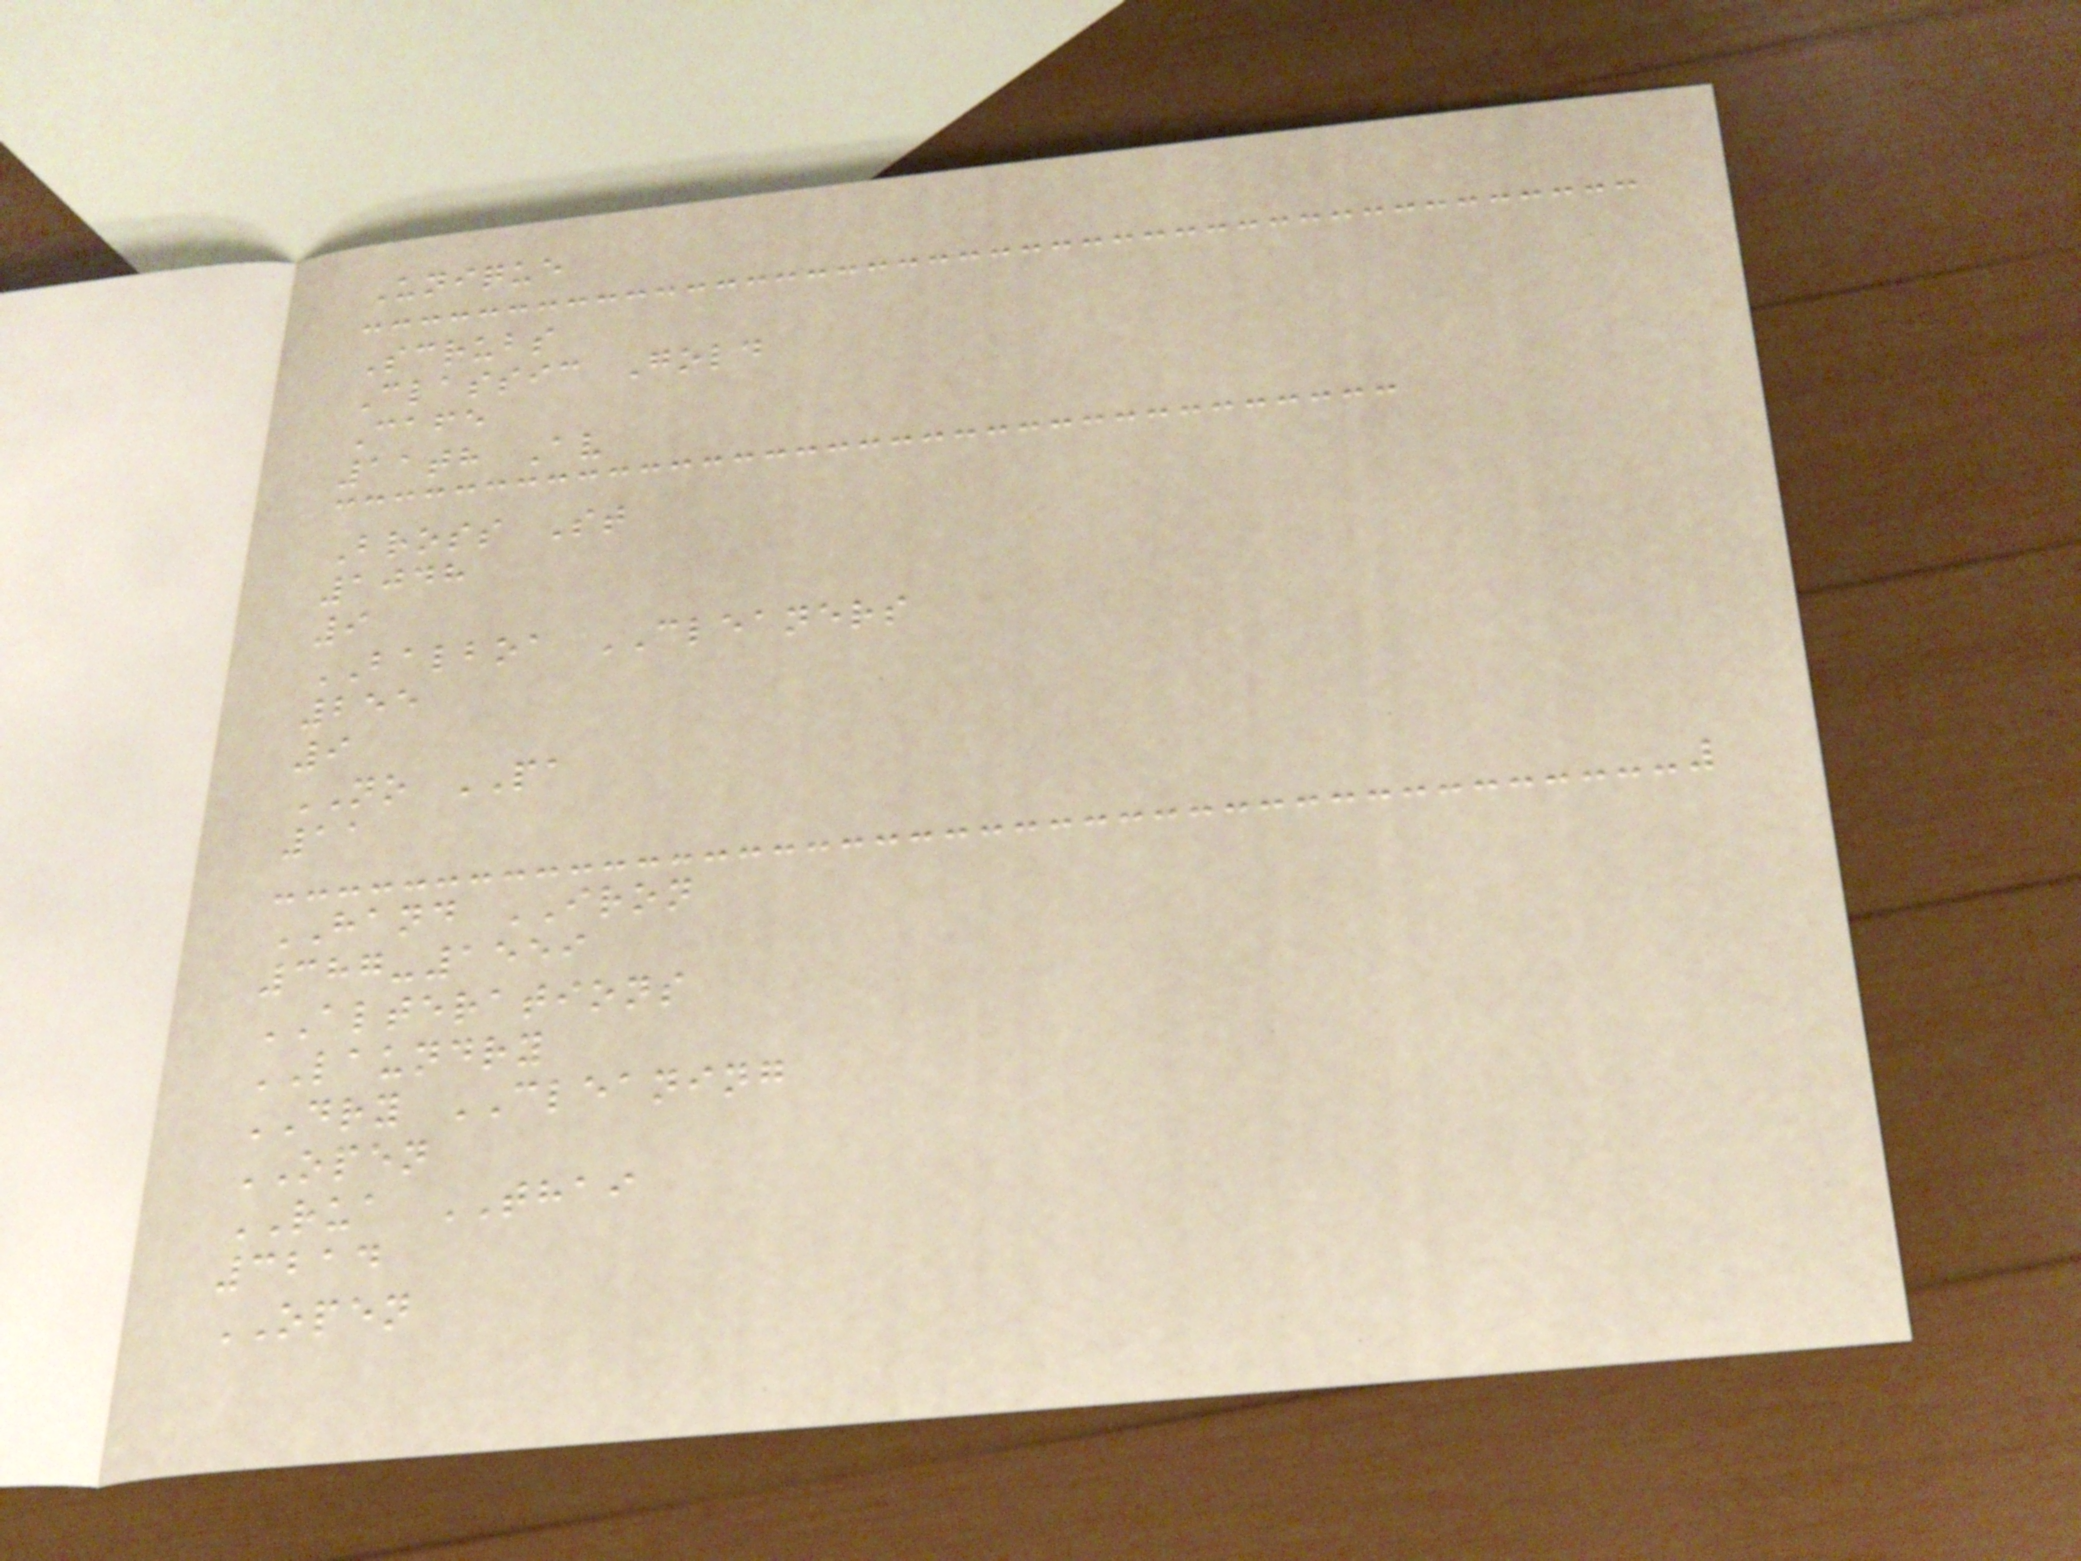Unique
Scrubs
Classic Gold
Cafe
11th Av
Bross St
1048
9
BALBOA CLEANERS
255
9
NO PA
11
HAND IRON
387-1559
ALTERATIONS
LAUNDRY
DRY CLEANING
OPEN
RUA THAI
3214
OPEN
